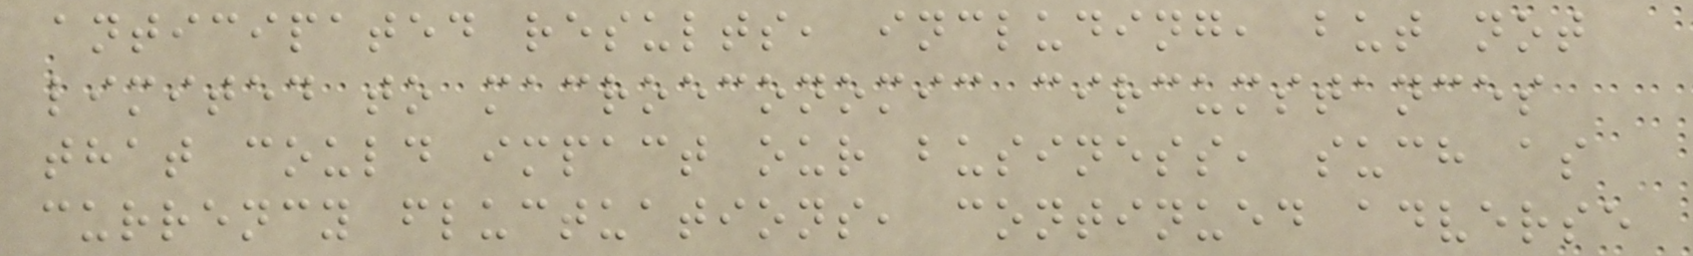anticipated results, including, but not
limited to macroeconomic circumstances
that could impact our business, such as
currency fluctuations, continued adverse
